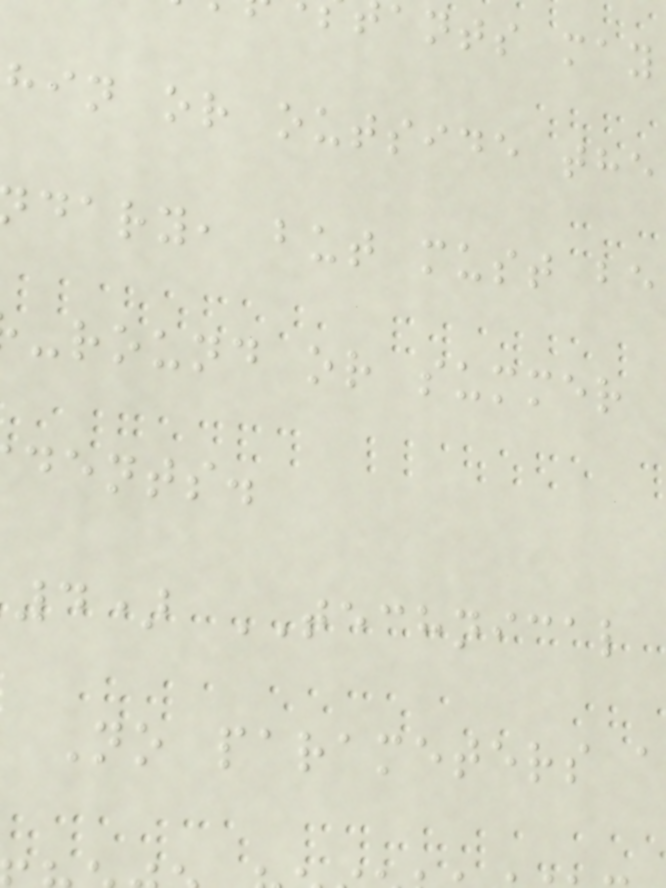ants may
hin or outside the
dary, but must be
-round or summer
dents.
4) TECHNICAL
No parameters a
